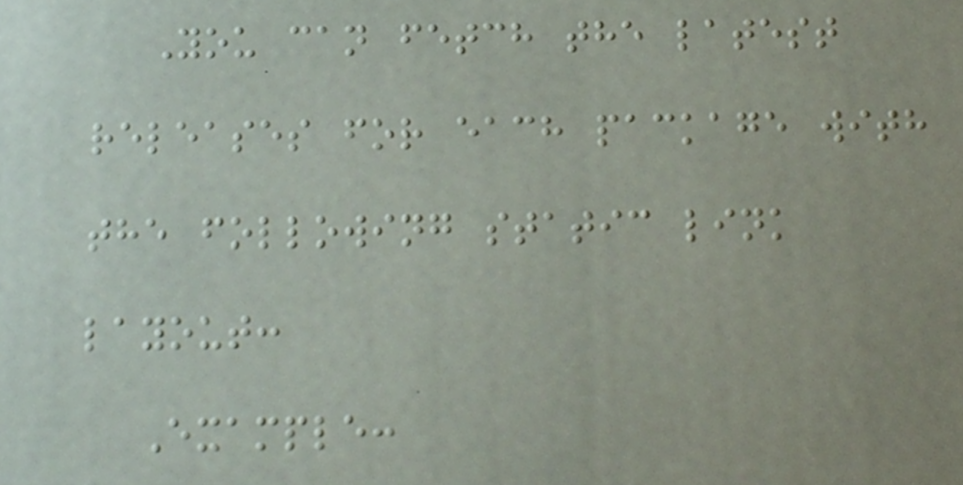You can fetch the latest
releases for each package with
the following static link
layout:
Example:
